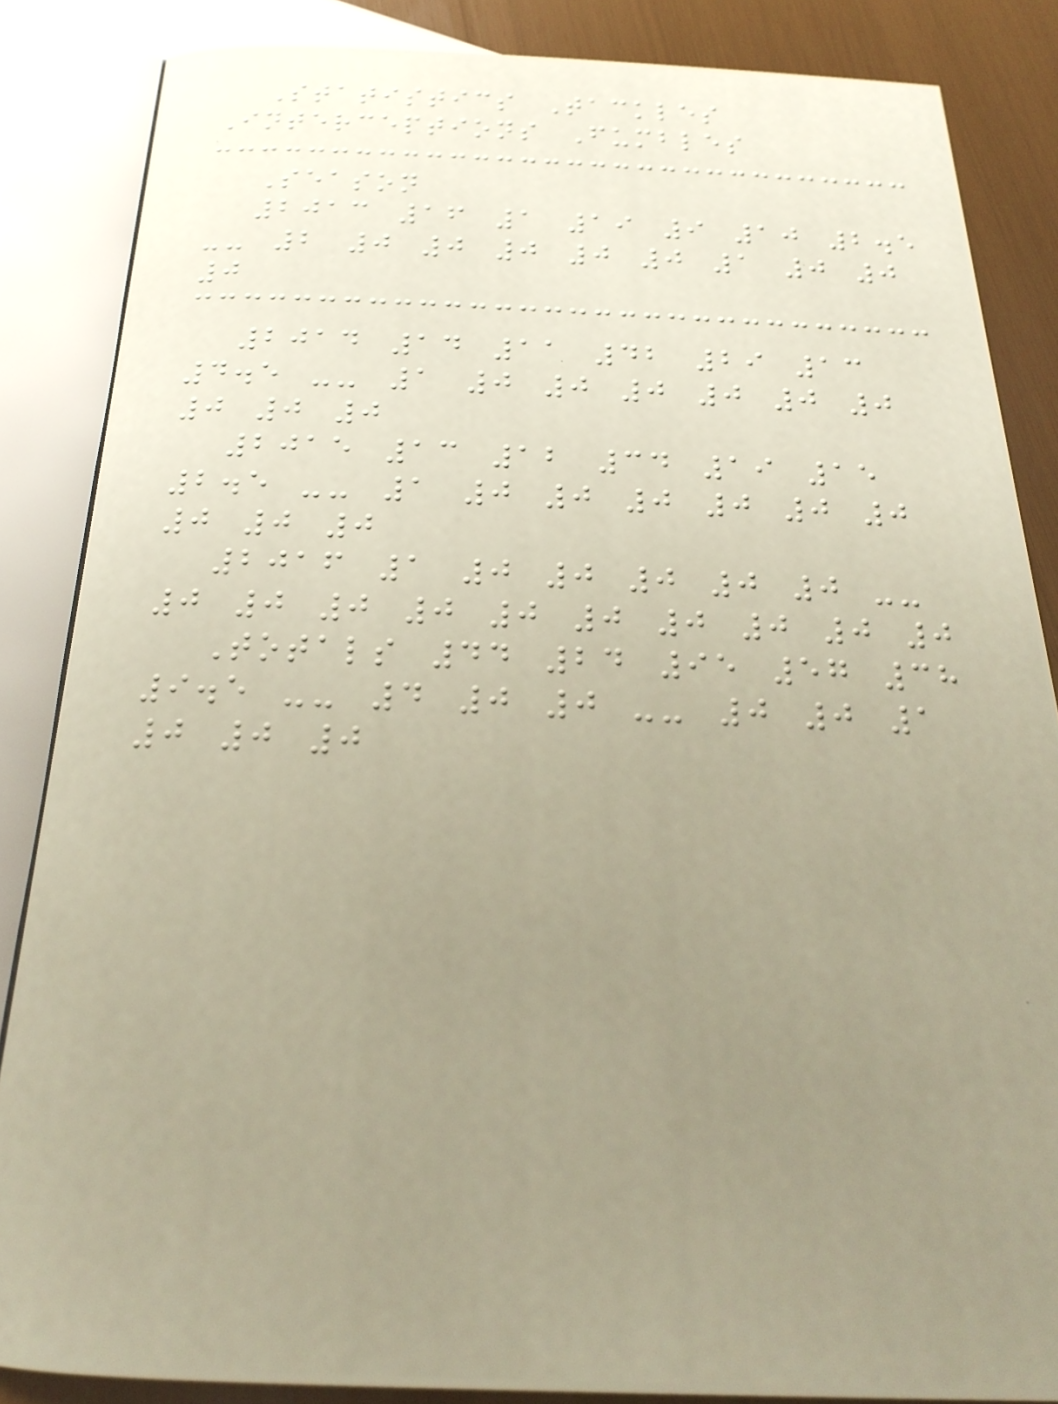Statistics Tackles
Interceptions Fumbles
Season
2013 16 1 19 9 10 2.5
-- 2 0 0 0 0 0 1 0 0
0
2014 14 11 42 29 13
4.5 -- 1 0 0 0 0 0 0
0 0 0
2015 13 12 34 19 15
2.5 -- 1 0 0 0 0 0 0
0 0 0
2016 1 0 0 0 0 0 --
0 0 0 0 0 0 0 0 0 0
Totals 44 24 95 57 38
9.5 -- 4 0 0 -- 0 0 1
0 0 0
